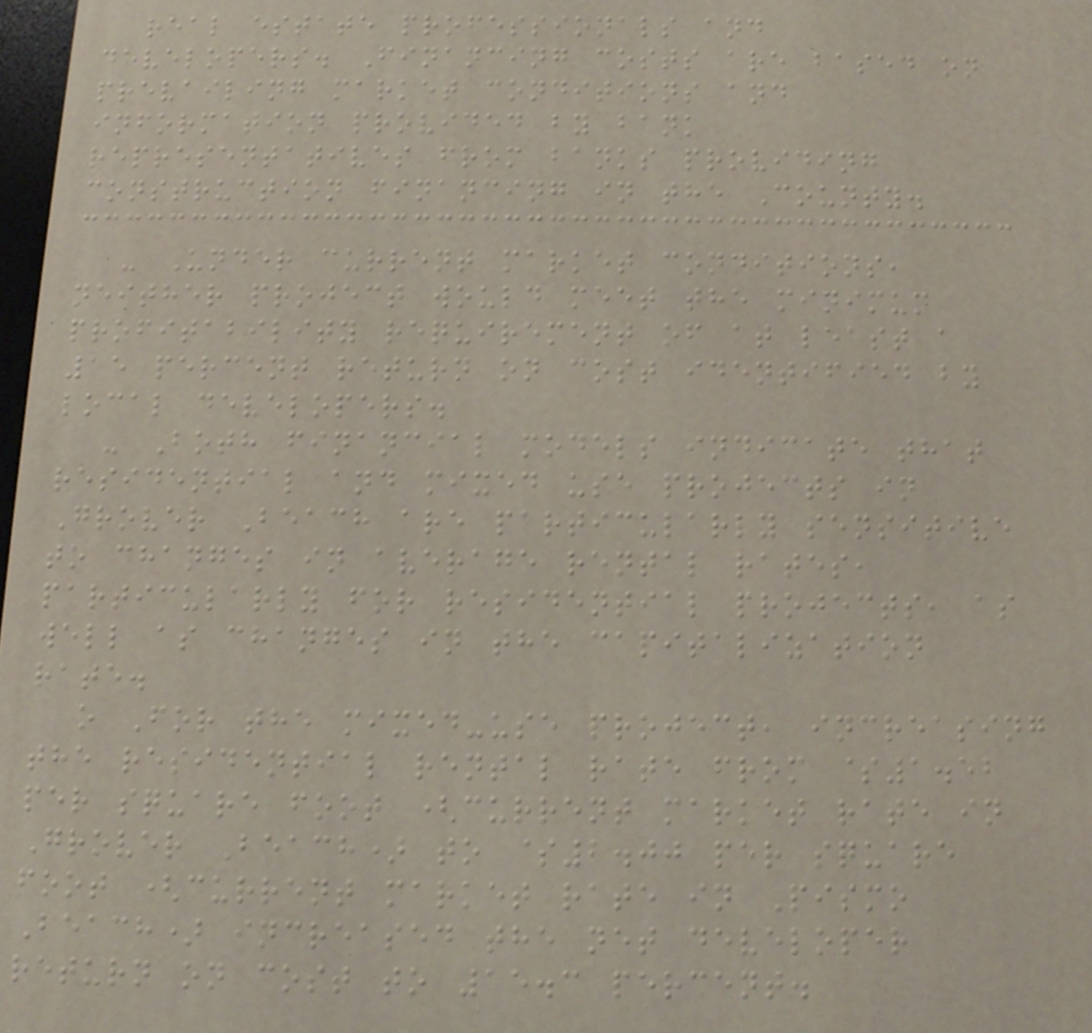real estate professionals and
developers. Financing costs are based on
prevailing market conditions and
information provided by bank
representatives from banks providing
construction financing in the County.
- Under current market conditions,
neither project would meet the minimum
profitability requirement of at least a
15 percent return on cost identified by
local developers.
- Both financial models indicate that
residential and mixed use projects in
Grover Beach are particularly sensitive
to changes in average rental rates,
particularly for residential projects, as
well as changes in the capitalization
rate.
o For the mixed-use project, increasing
the residential rental rate from $1.52
per square foot (current market rate in
Grover Beach) to $2.00 per square
foot (current market rate in Pismo
Beach) increased the net developer
return on cost to 15.3 percent.
